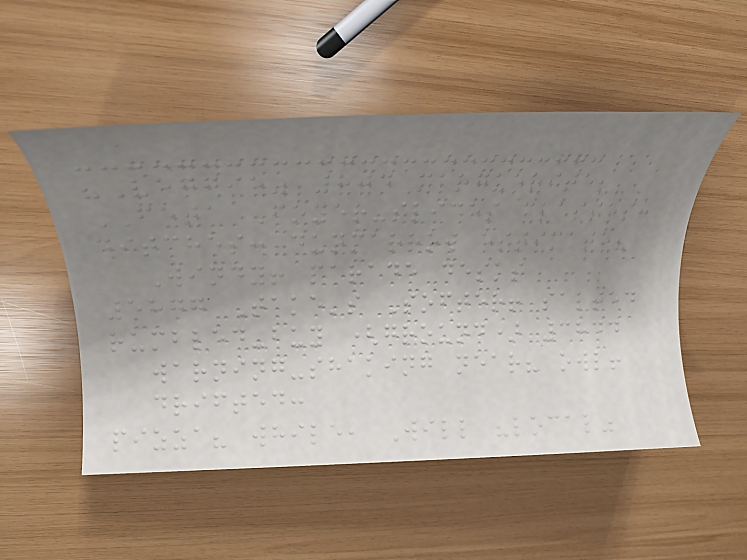"Veggie" 804 marguerite;
FETA Foyer-slices classes:
ditches: dunmarrow estimate?
Windy! parade desks
5877 Take's Softer! salted
rumbled-buy (ground) 3844
warning-shaking near? owl!
drifted:
pizza? while, Will "local"
